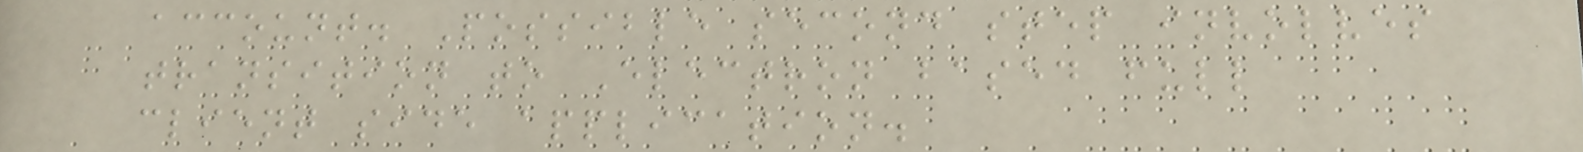account. Possible second step involves
transition to Electron based full
client side application.
